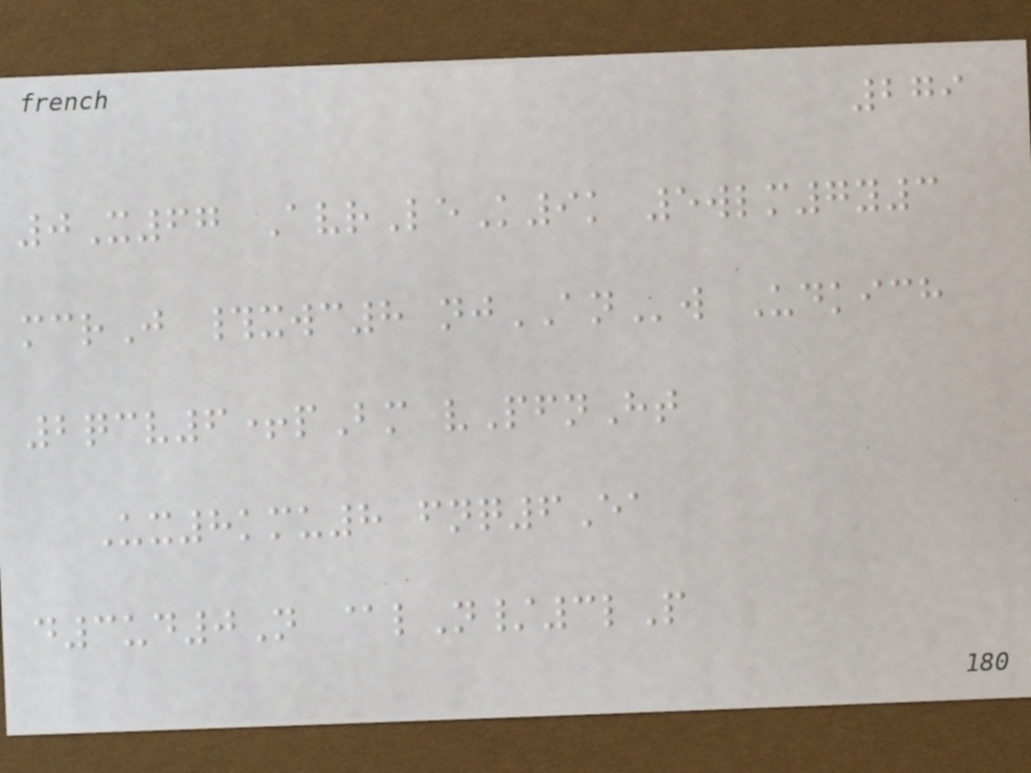279
0X67 AvrLeK9k 5wlm7y3
mcrJ #xwc8 njANw Udkich
2qcv6+pBm vPfnHt
Ux8kmu8 fnq6Ea
d3ud0N @lN/3lP
